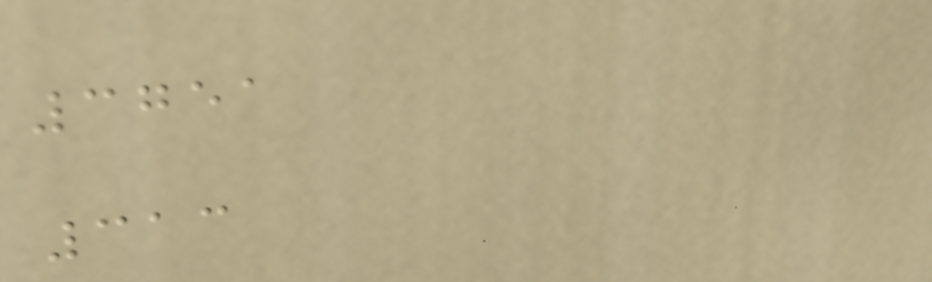3751
313
